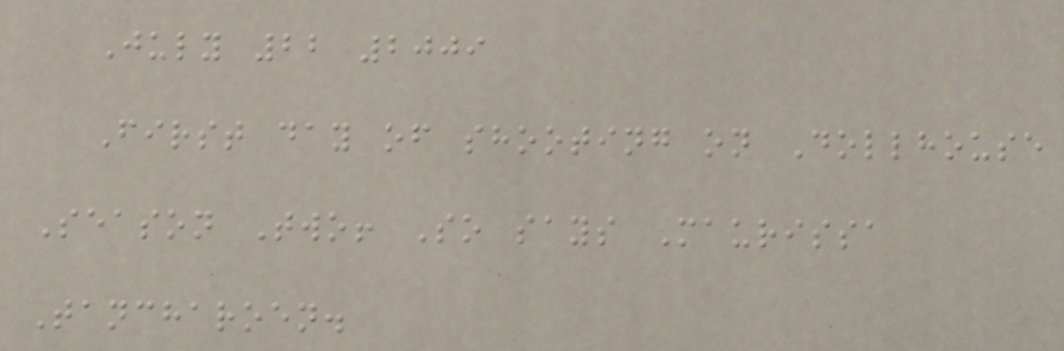July 22 2009
First day of shooting on Dollhouse
Season Two! So says Maurissa
Tancharoen.
